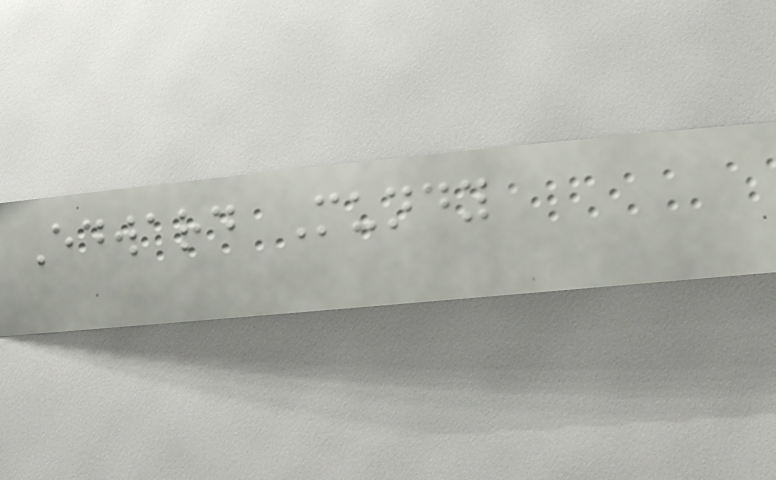Edward Mundy
